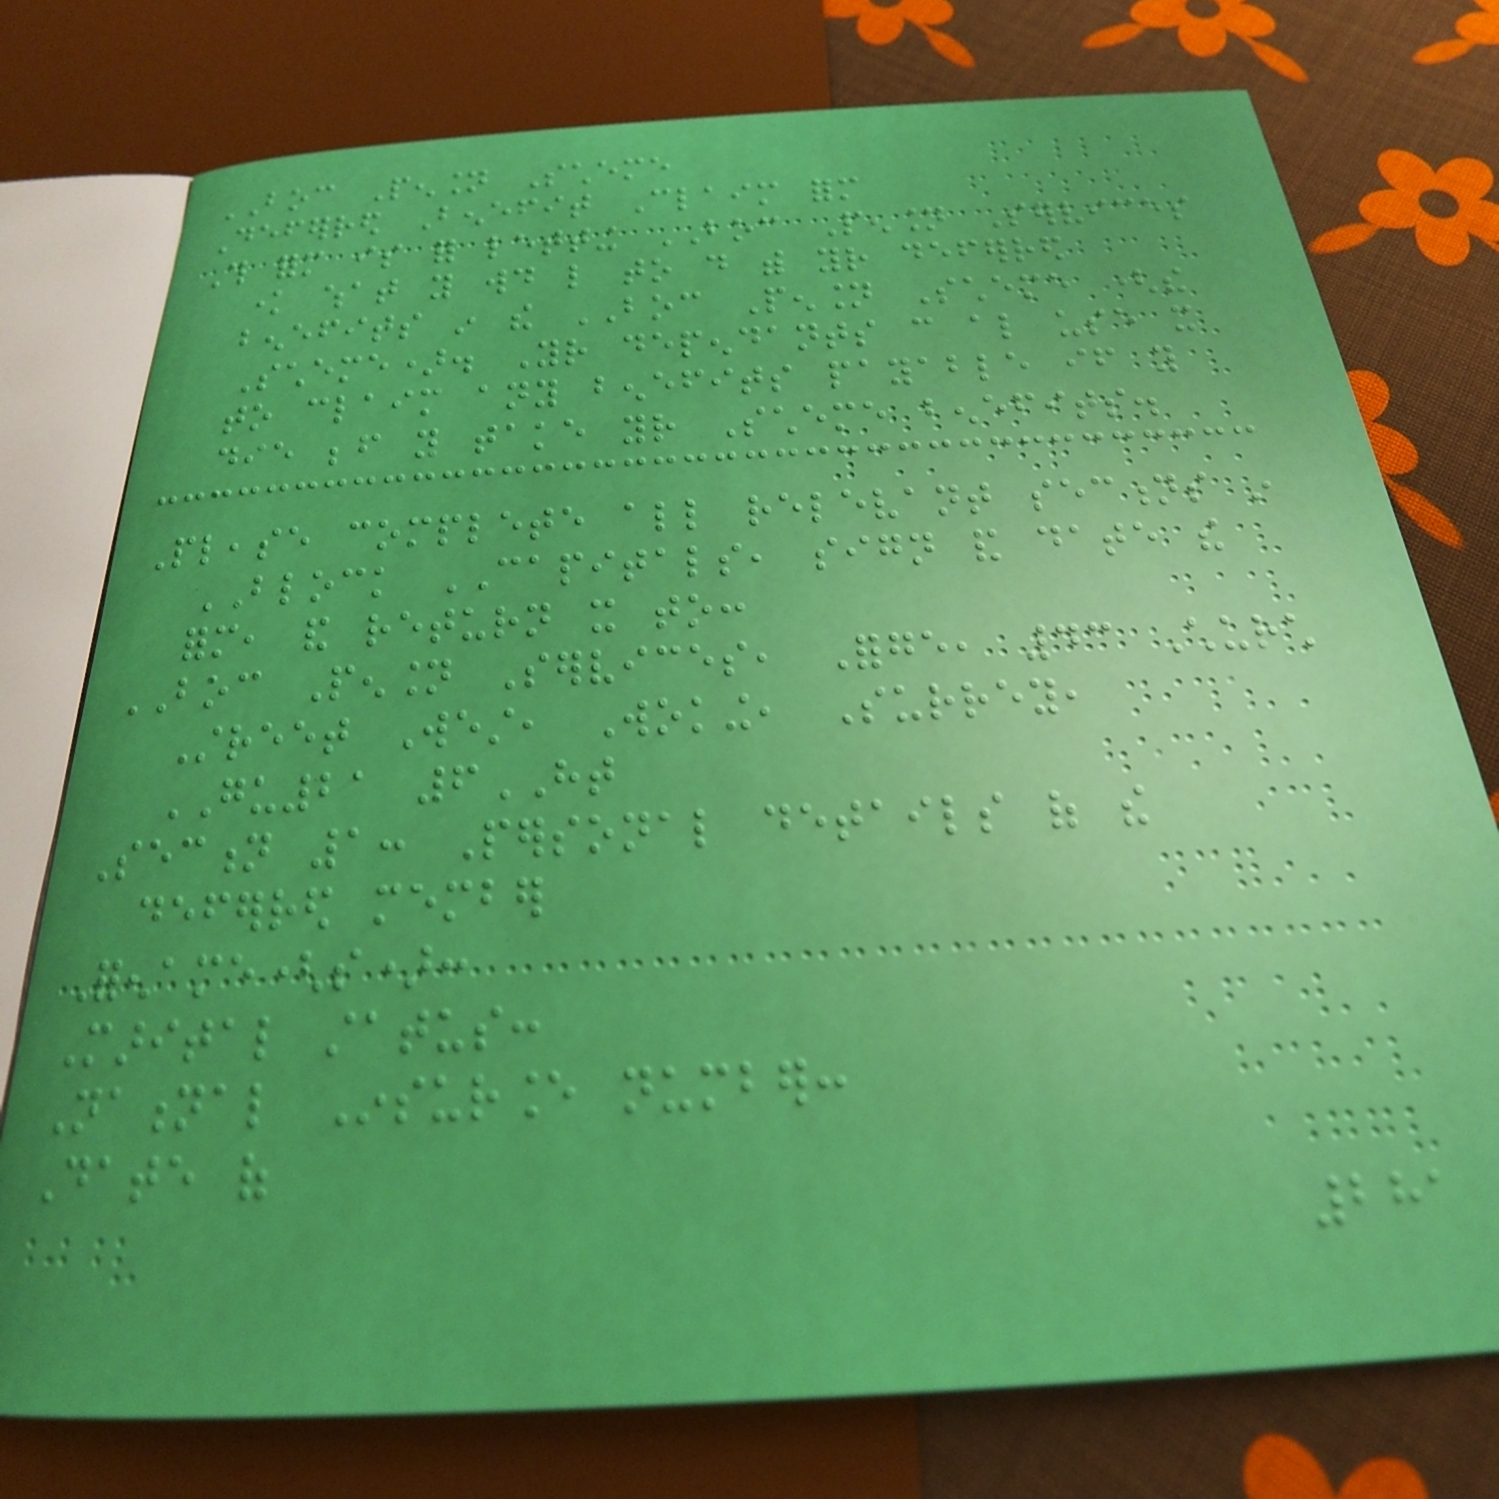BOC Pension Scheme
Deferred Benefit Claim form
This form is for letting BOC Pension Services
know what you would like to do with your deferred
benefits in the BOC Pension Scheme (the
Scheme). Your dependants can also use it
to claim any benefits payable if you
die before you take your Scheme benefits.
Please complete all relevant sections in
BLOCK CAPITALS, sign and date the
form, and return it to:
BOC Pension Services, Forge, 43 Church
Street West, Woking, Surrey,
GU21 6HT
Section 1: Personal details of the
deferred member
Forename(s):
Marital status:
National Insurance number:
Date of
281
